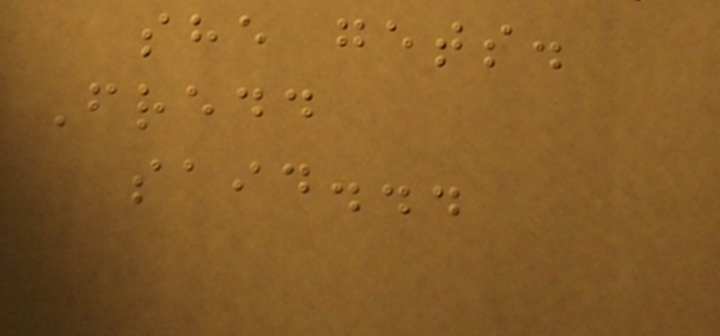she gets.
Fredd
said...
